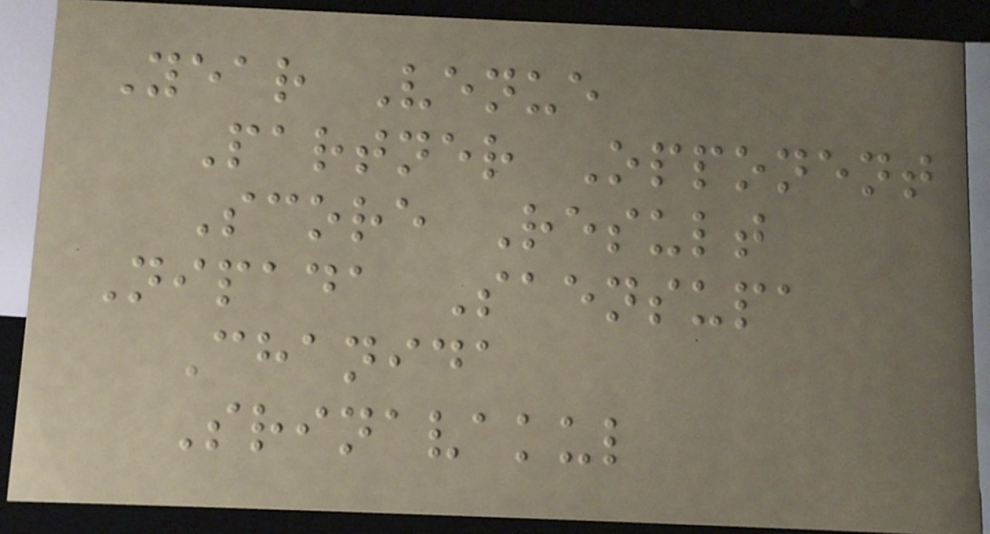Year Venue
Partner Opponent
Score Result
Nipada Saensupa
Chanida
Srinavakul
